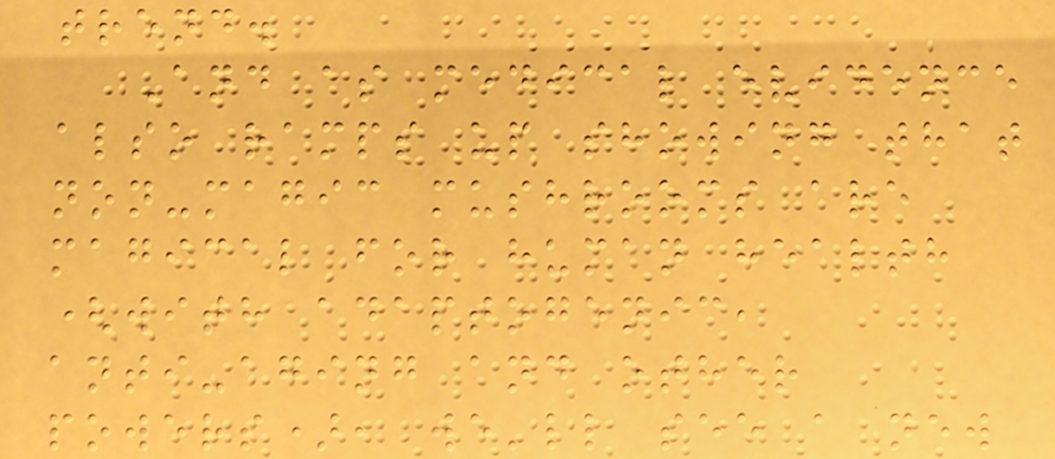trend.
And as medical evidence
also ramps up showing that
non-magic mushrooms are
magical for human health
(with adaptogenic,
anti-aging and other
powers), we'll see a new
